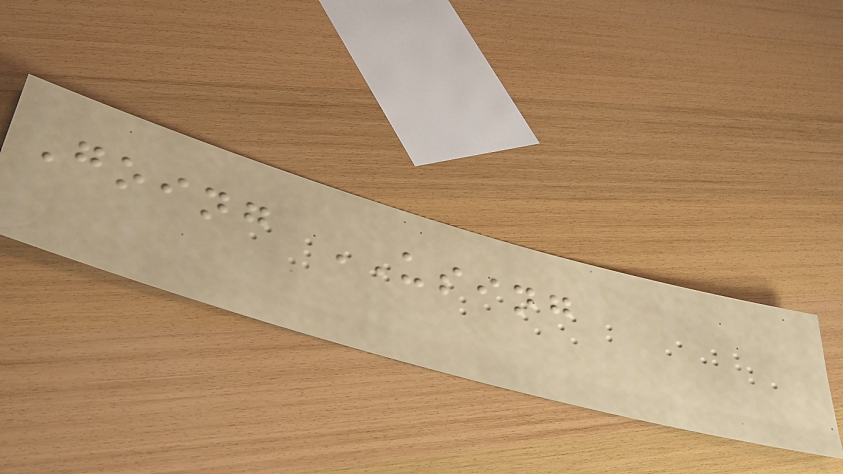Going USING
